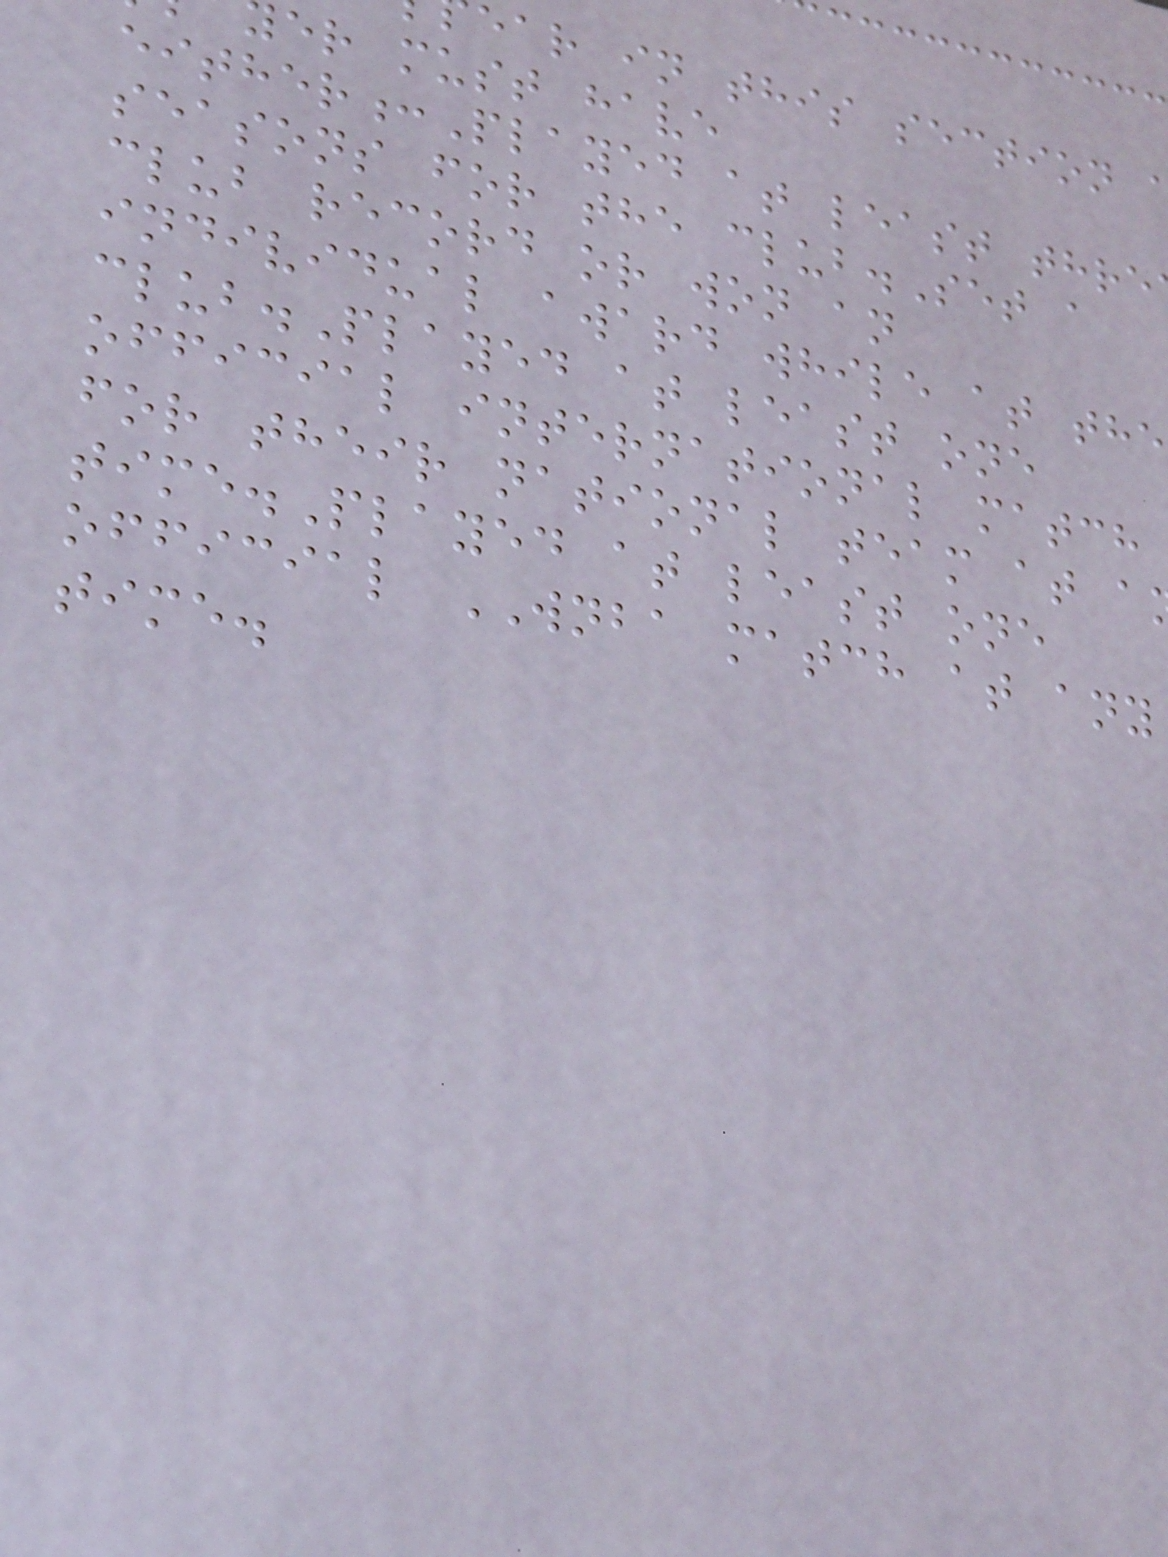ear in this section
er must have
either:Played at least thre
seasons for the club.Set a
club record or won an
individual award while at the
club.Played at least one
official international match
for their national team at a
time.Played at least one
official WNBA match at any
time.
